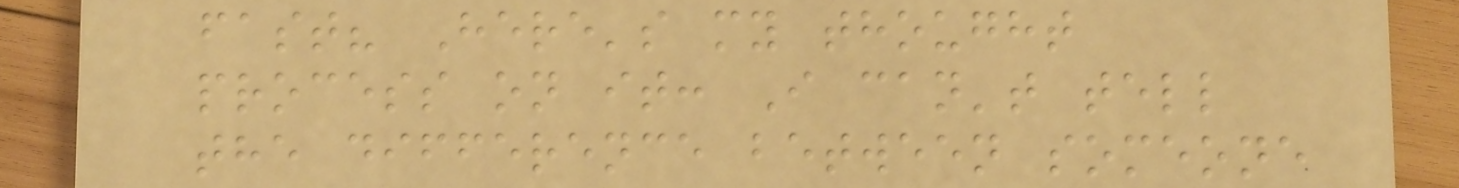fast? Here's my thought
process on it: I can't tell
the difference between someone
